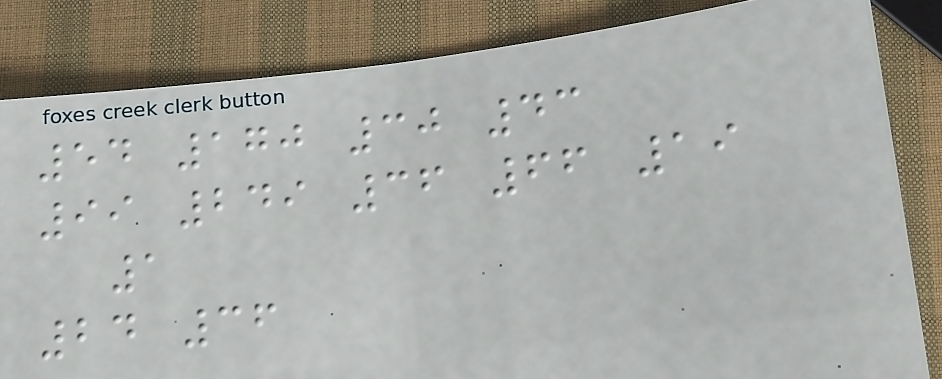54 170 30 43
99 249 36 66 19
1
24 36
